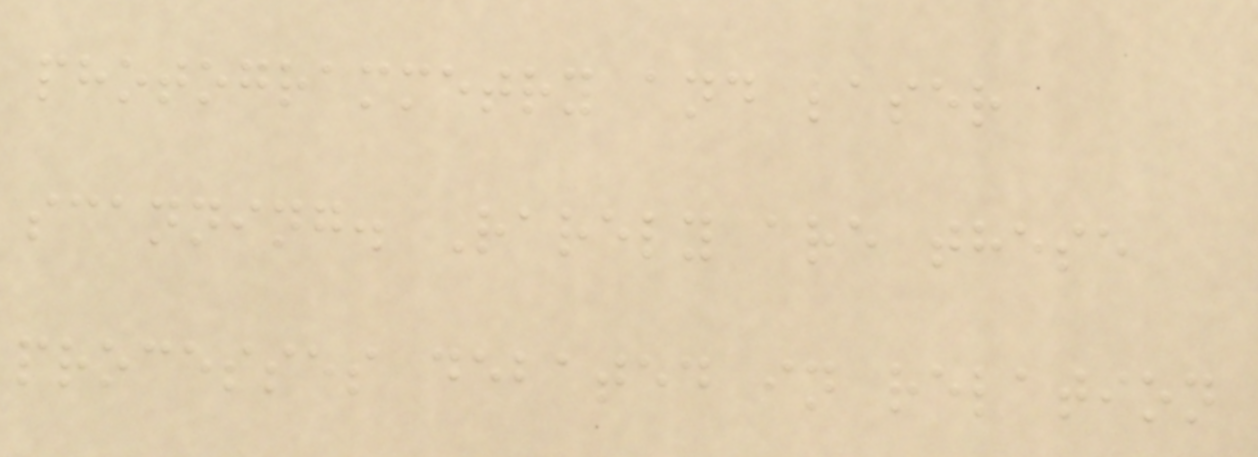photogrammetry and laser
scanning. Rarely are these
processes debated in relation
